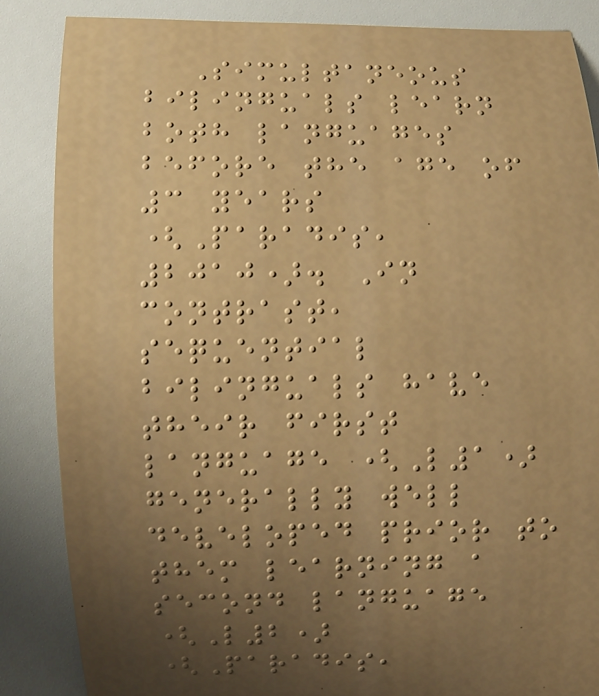Simultaneous
bilinguals learn
both languages
before the age of
3 years
(Paradis,
2010). In
contrast,
sequential
bilinguals have
their first
language (L1)
generally well
developed prior to
them learning a
second language
(L2)
(Paradis,
